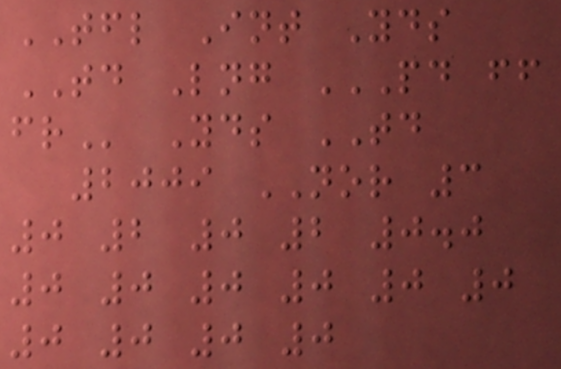TFL Int Yds
TD Lng PD FF
FR Yds TD
2009 NOR 3
0 2 0 2 0.0
0 0 0 0 0 0
0 0 0 0
